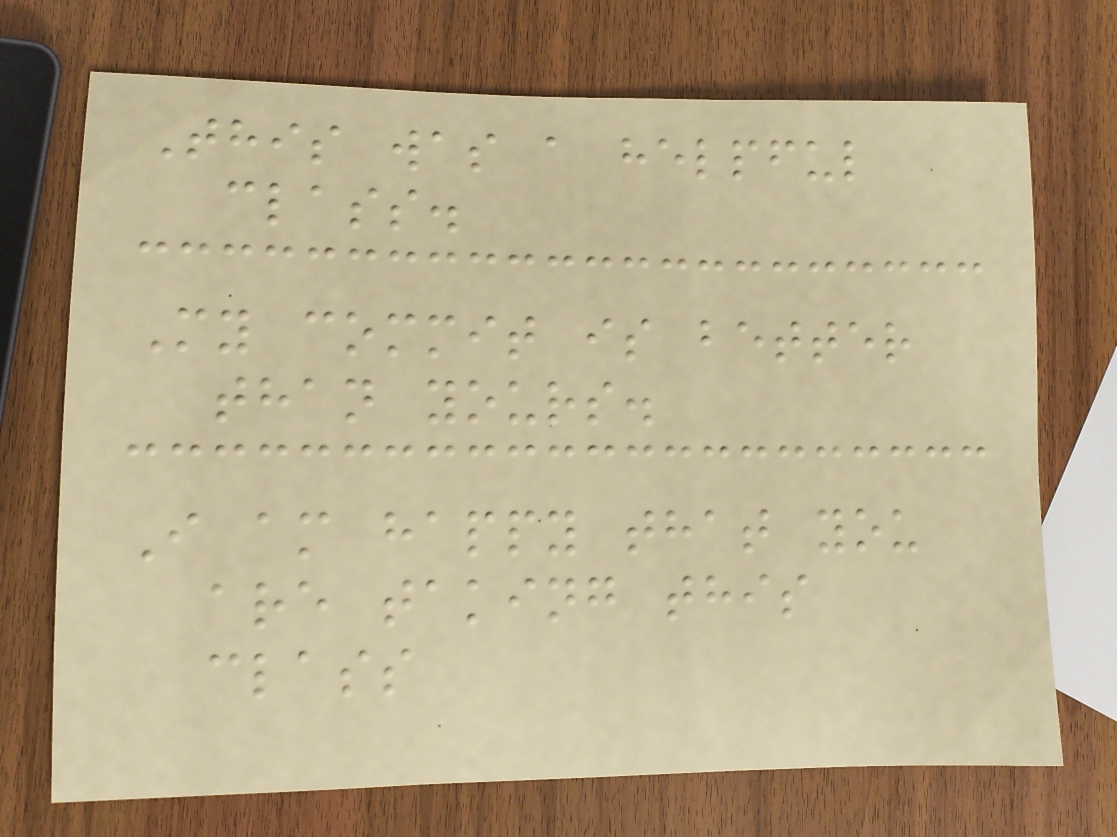This was a helpful
class.
My commit is better
than yours.
I am happy that you
are taking this
class
